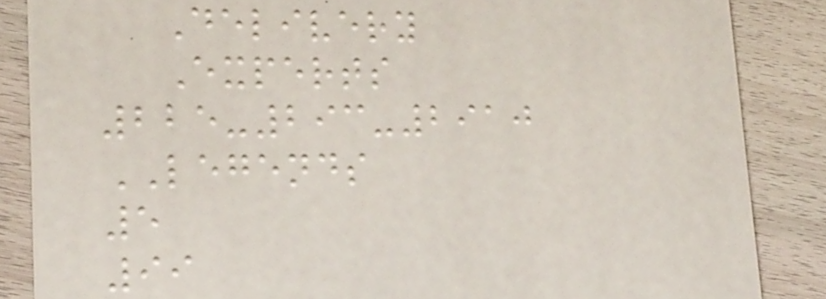Delivery
Experts
225-293-2910
LEGENDS
5
99
